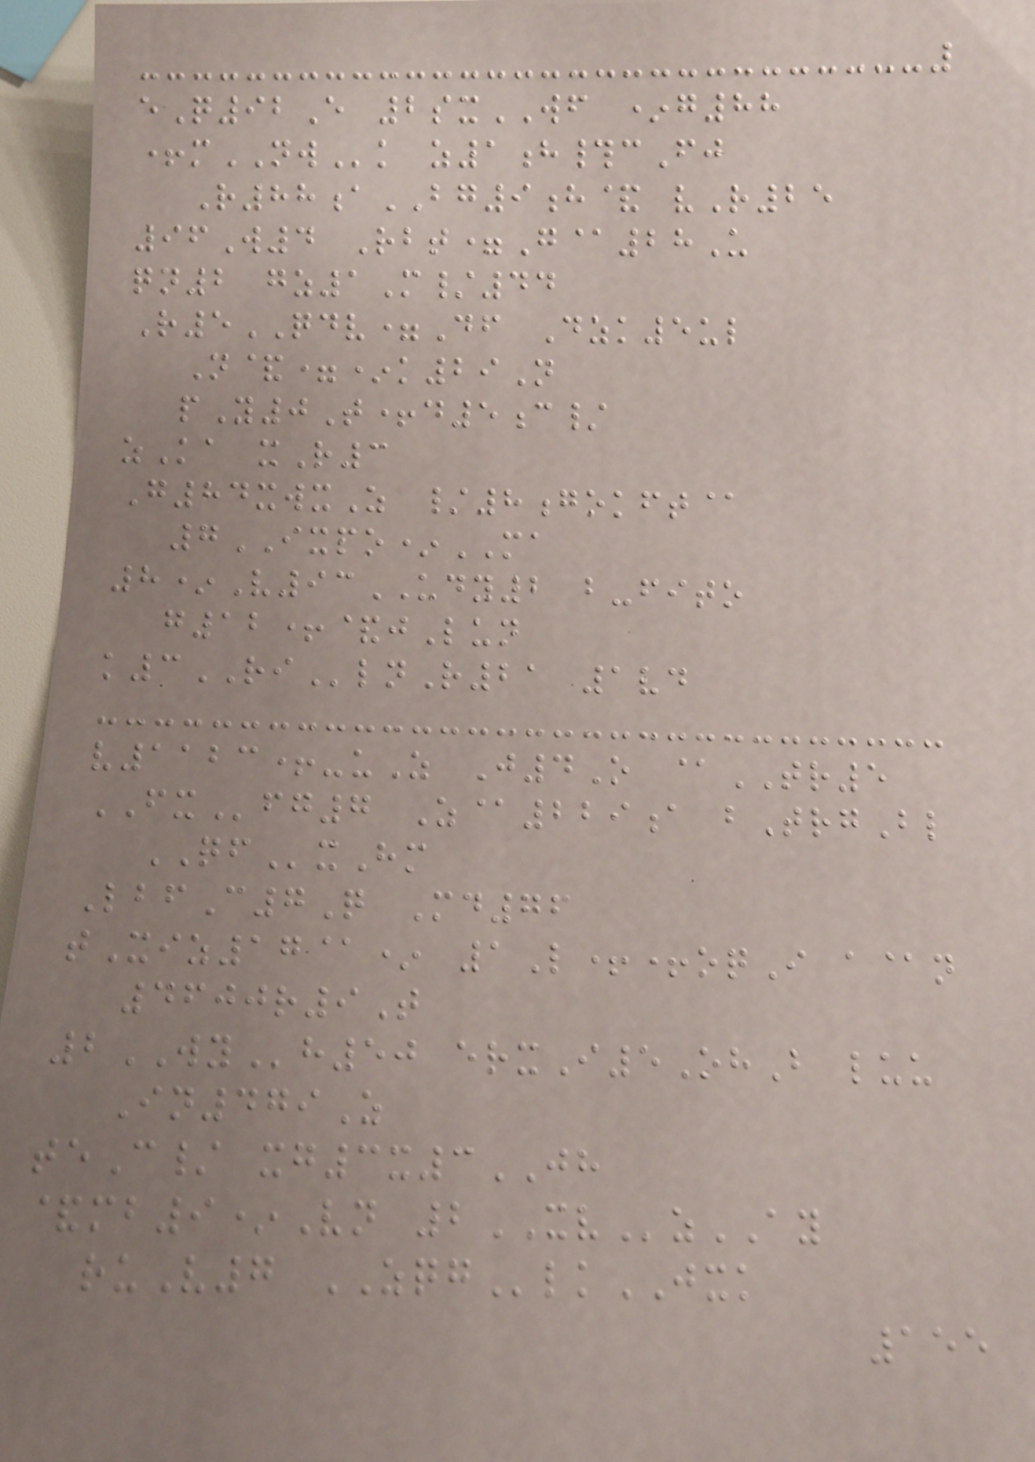eQ92E 2sxWF *g88
+mNWk z1h#cFj
R88aBG9h& vR25
96W4 Rbt=G@28U
qn2 gz1M/44
R5QDV=Df Dzk5ul
N&=*k29N
pY0T+d5c/
zKa xR3
G84xwxZ /8gokft@
7IXPO*MA
8*V93UDY2 b-fito
g12+&jLun
k3RIlnR21 1vd
v1123+-uZ J4O @TR5
FXfg7 Z@229a bTrgBl
QFxHm
LbfC7Q Md76
tXiz17@* 1L++oqI a@n
4600r9T
2WYh50 erxI5OhB luu
In479Z
teC/ xg3x3JH
&mb9*Vn 2XVzAY
ruV7 ZQGlkJXK
155
